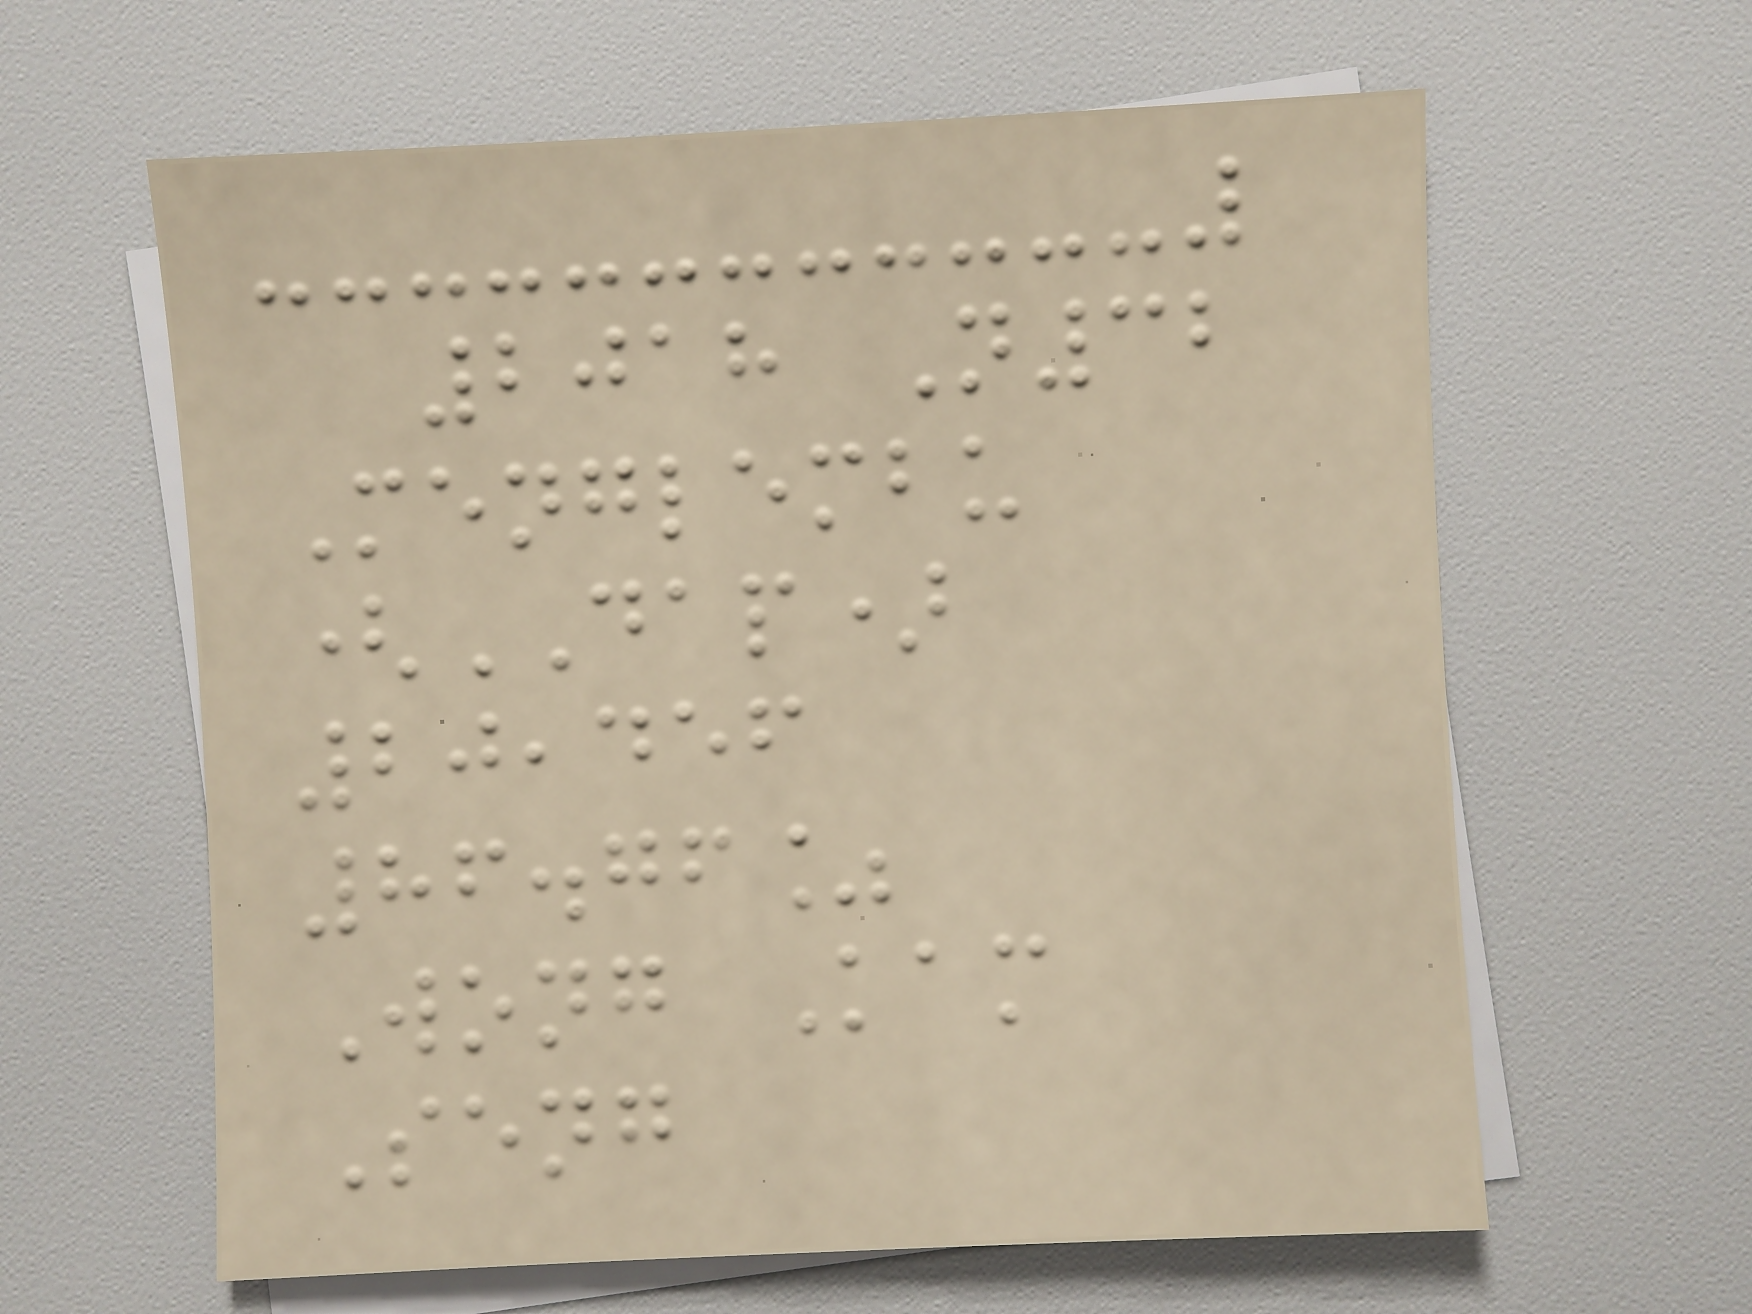2018 N32
Menglembu
(DAP)
20,456
86.76%
Wong Kam
Seng
